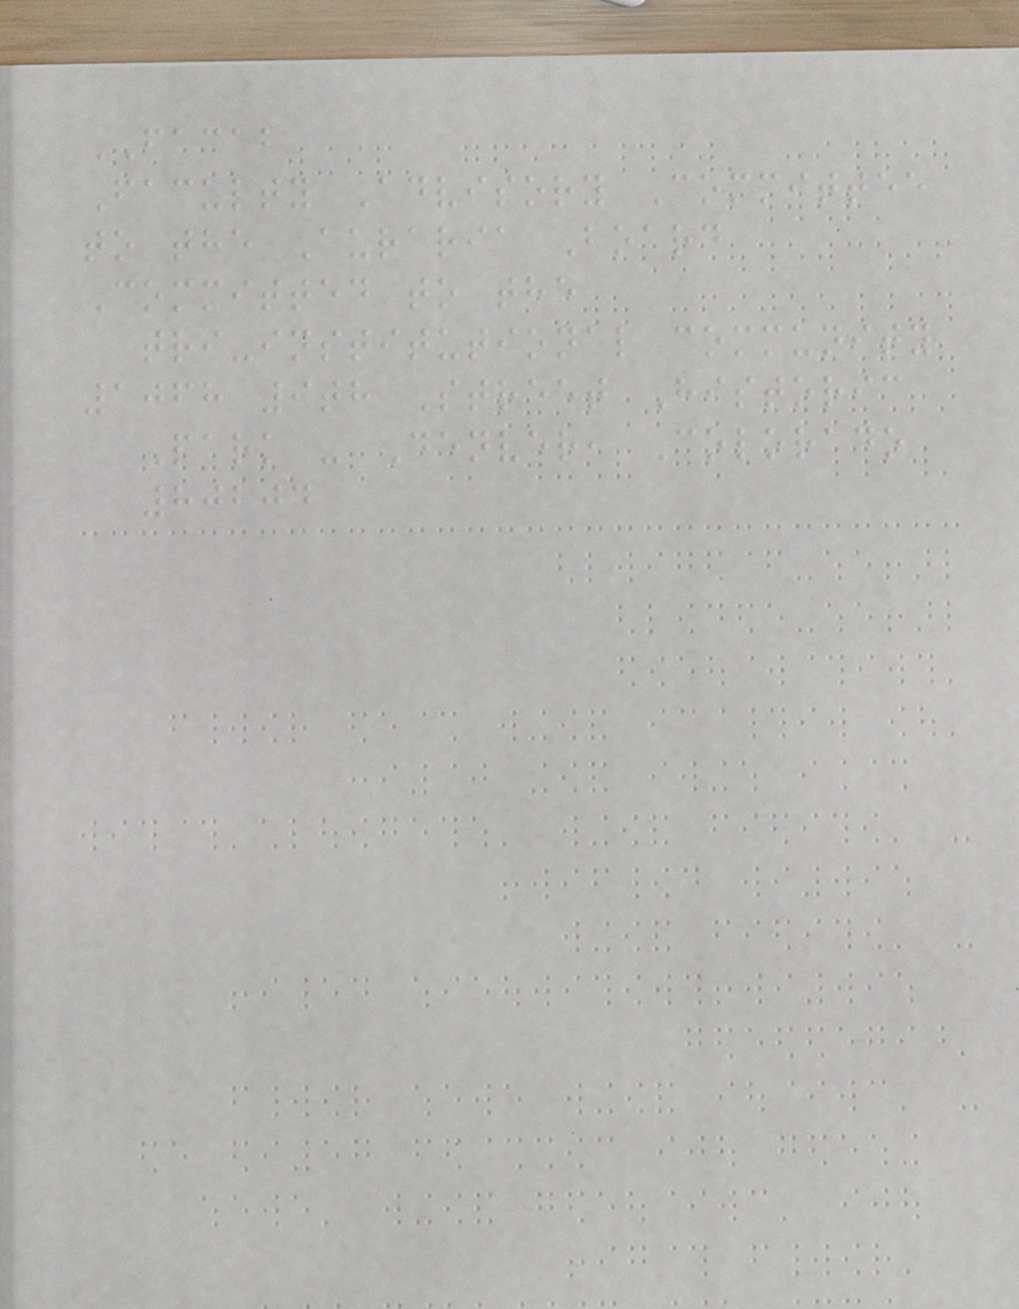FACAB
Faculty Advisory Committee
to the Auraria Board
Committed to the
tri-institutional community
1068 9th Street Historic
Park - Denver, Colorado
80204
